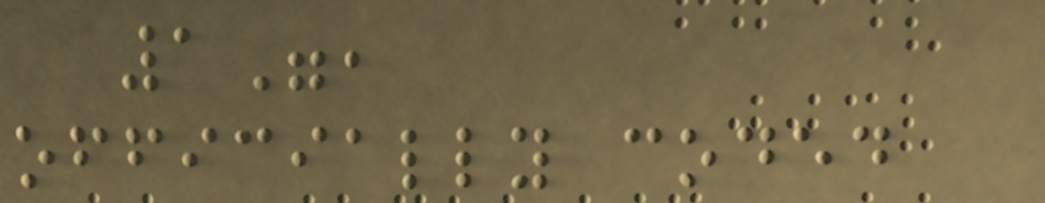1",
officially coded
